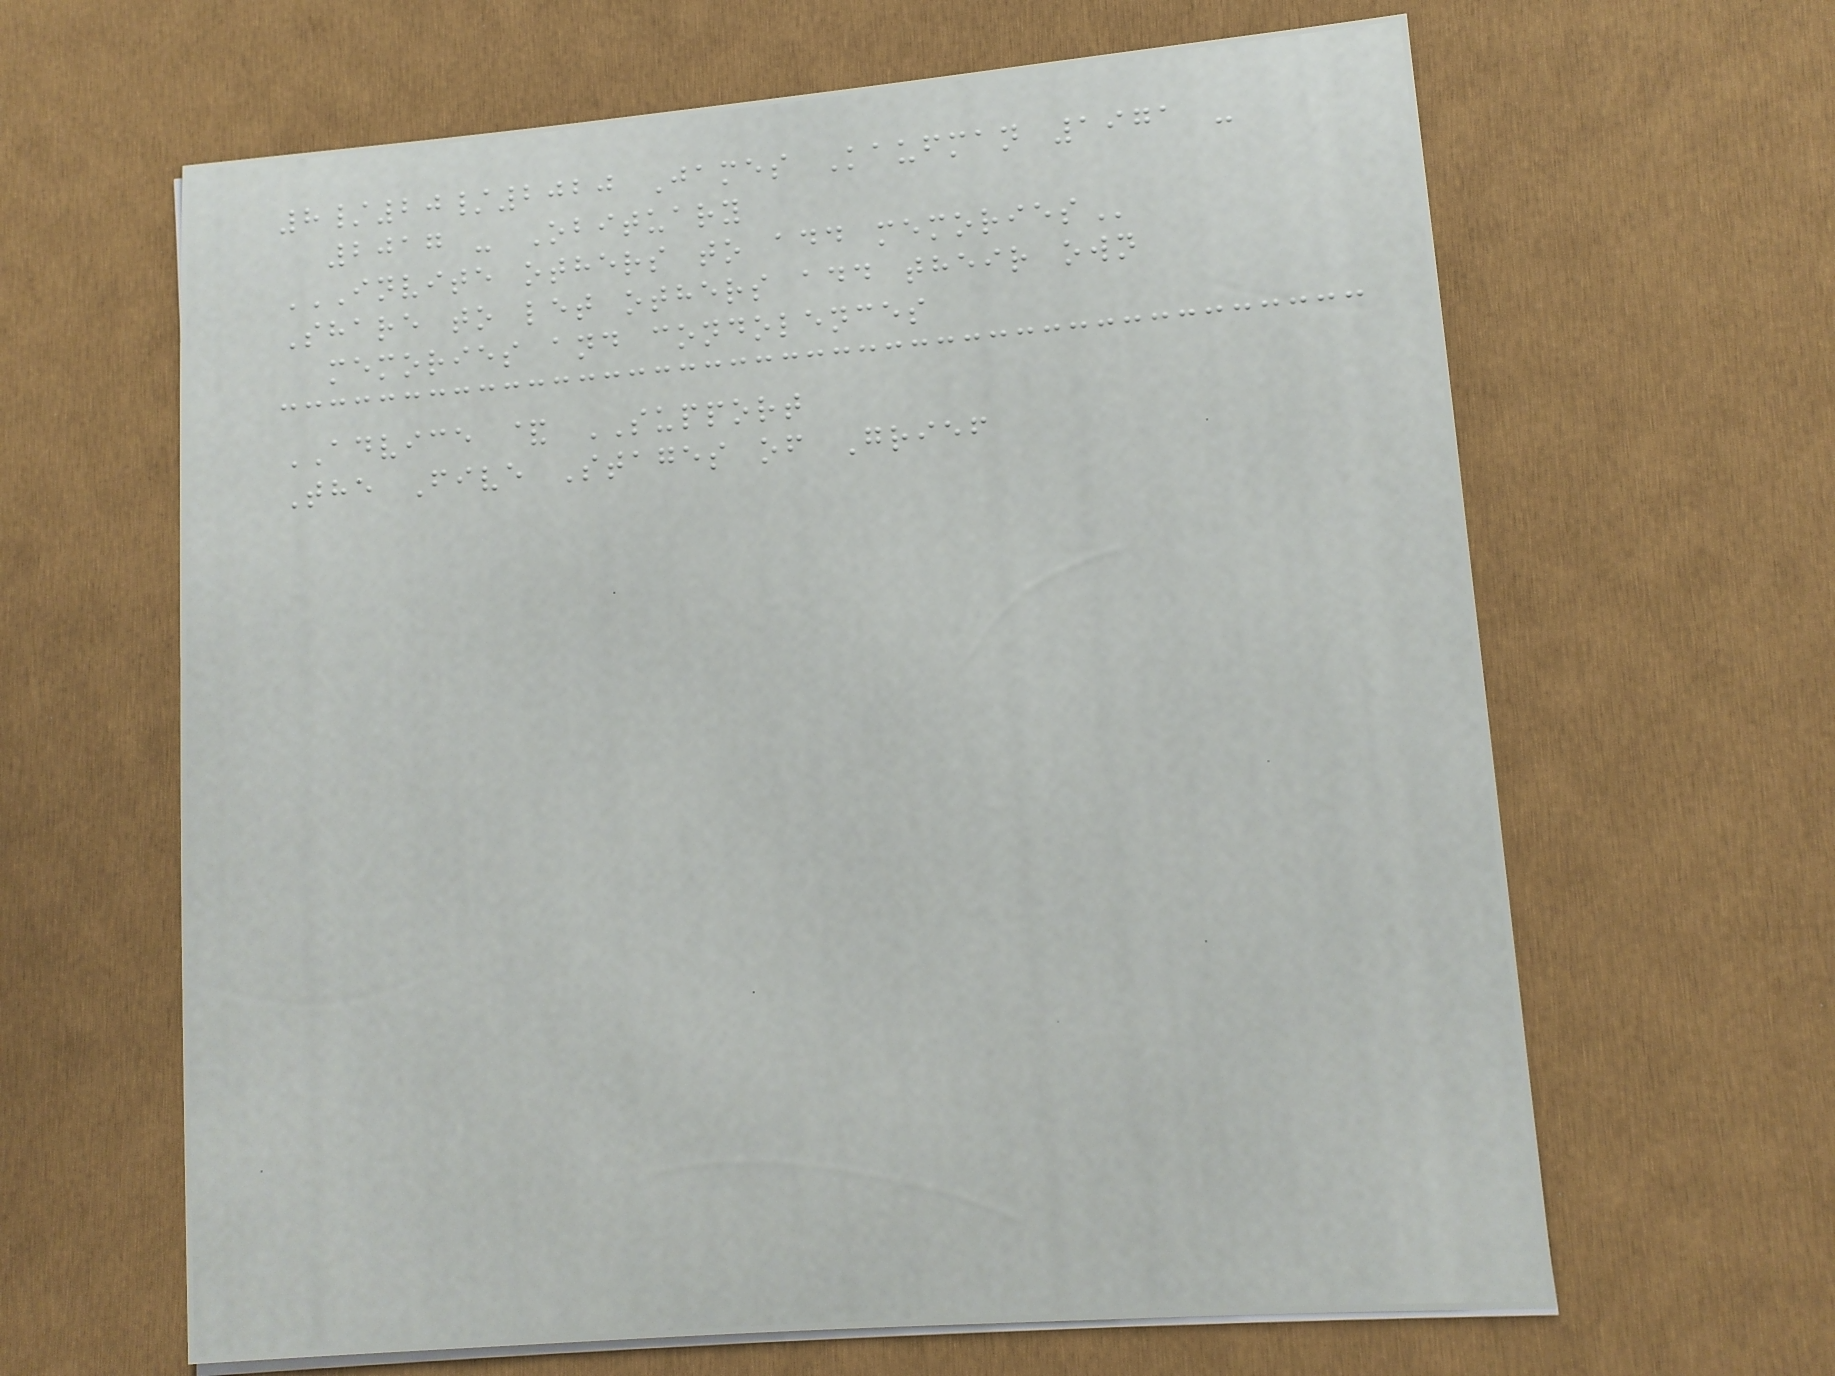8/20/2020 James Kaufman 1971 -
2017 - Obituary
INVITE OTHERS TO ADD MEMORIES
Share to let others add their own
memories and condolences
ADVICE & SUPPORT
The Five Stages of Grief
